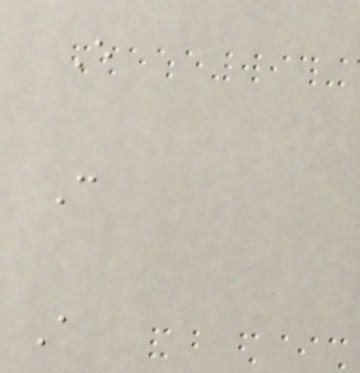E
C
A
